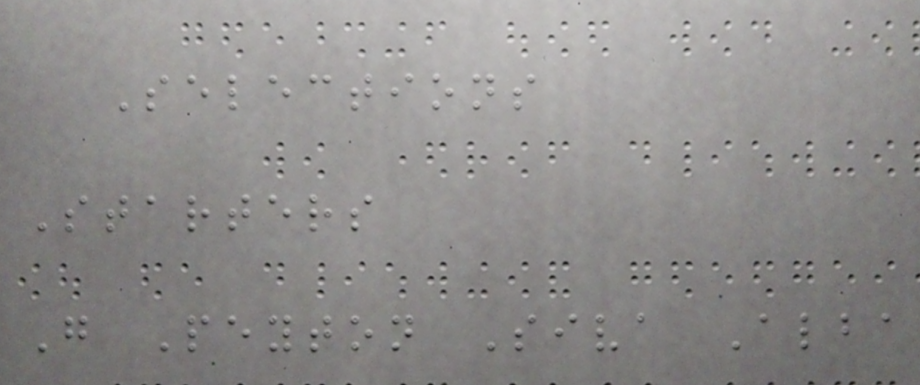Selections
Starters
G Peyton Siva Alba
